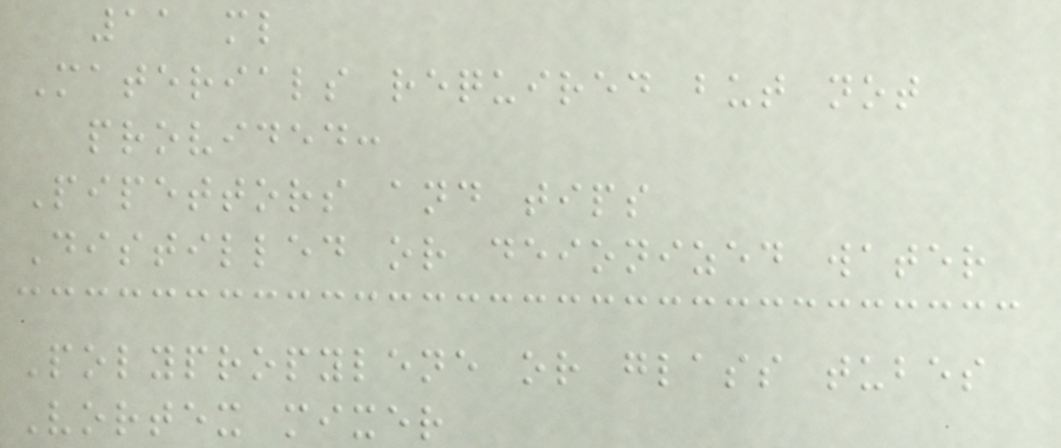11 ml
Materials required but not
provided:
Pipettors and tips
Distilled or deionized water
Polypropylene or glass tubes
Vortex mixer
